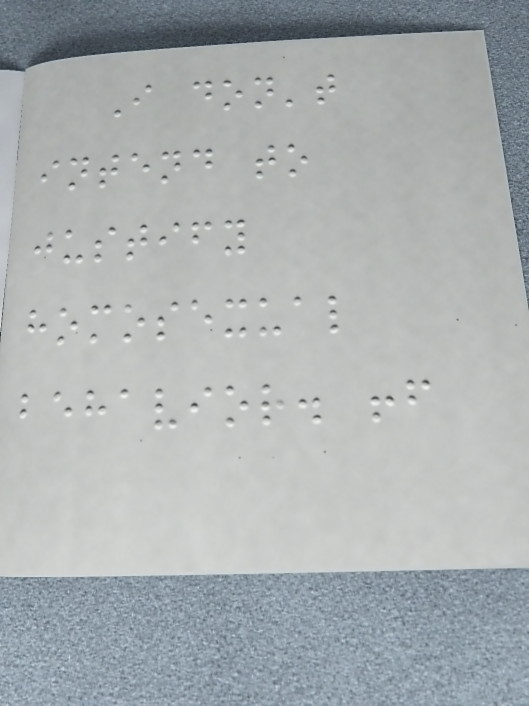I don't
intend to
justify
homosexual
behavior. !f
